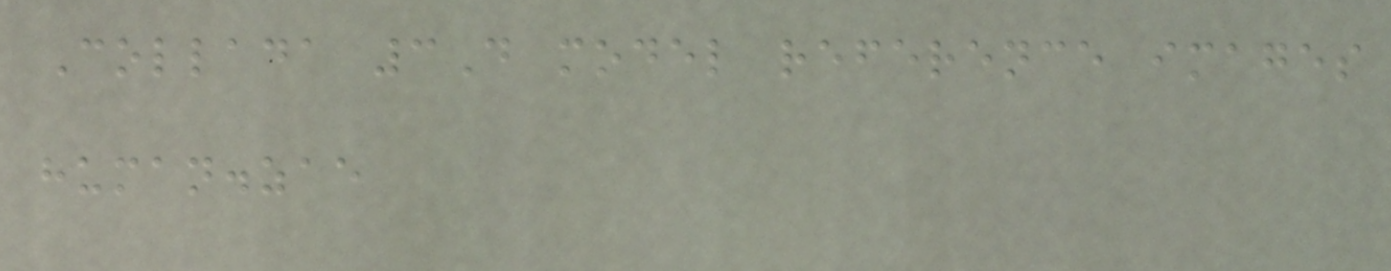Collada 3D model reference images
human.zae
